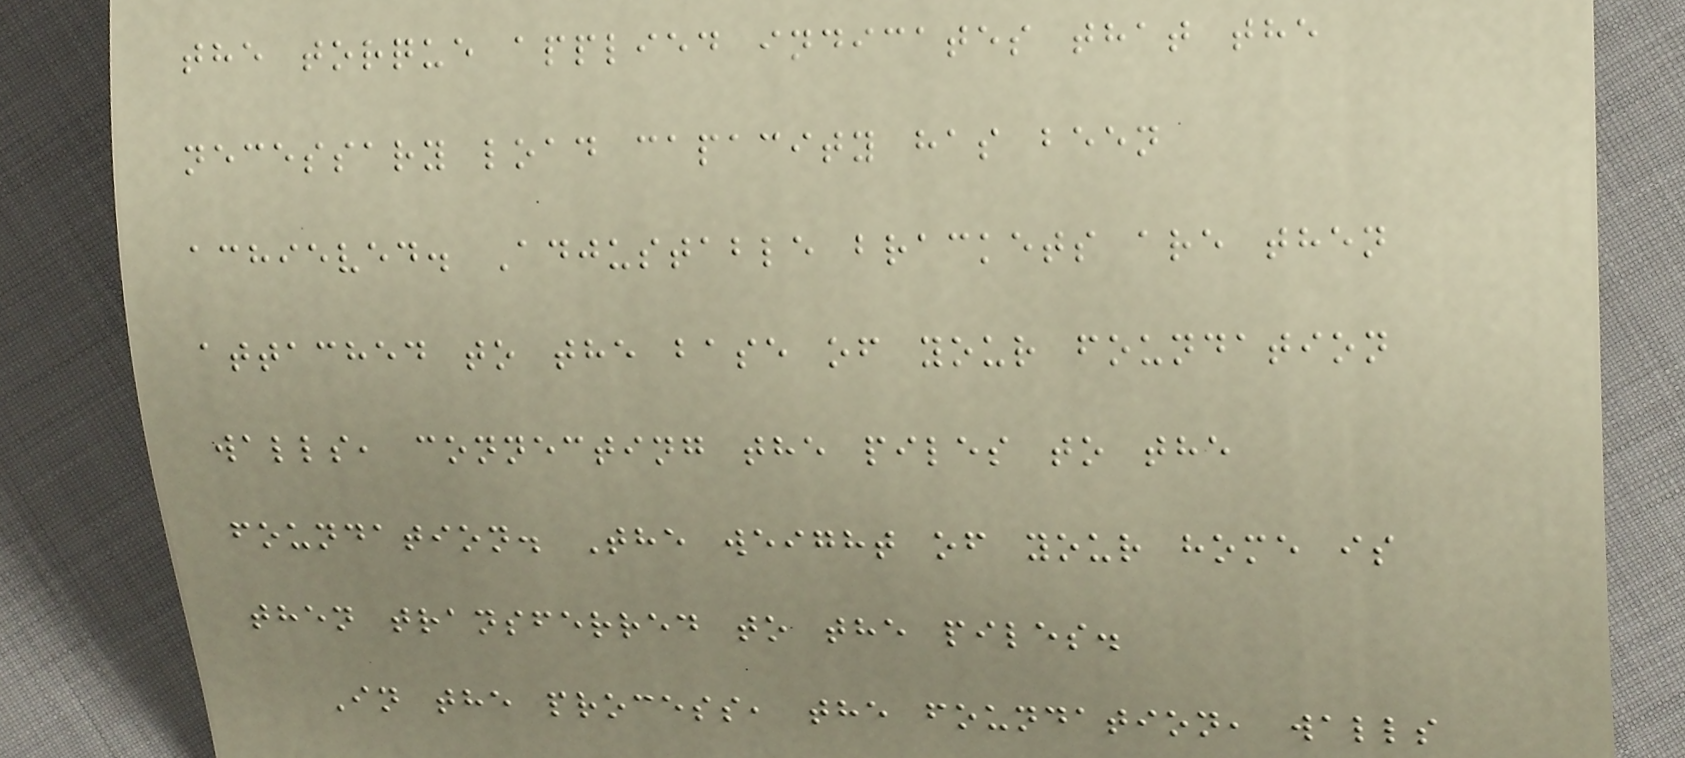the torque applied indicates that the
necessary load capacity has been
achieved. Adjustable brackets are then
attached to the base of your foundation
walls, connecting the piles to the
foundation. The weight of your home is
then transferred to the piles.
In the process, the foundation, walls
